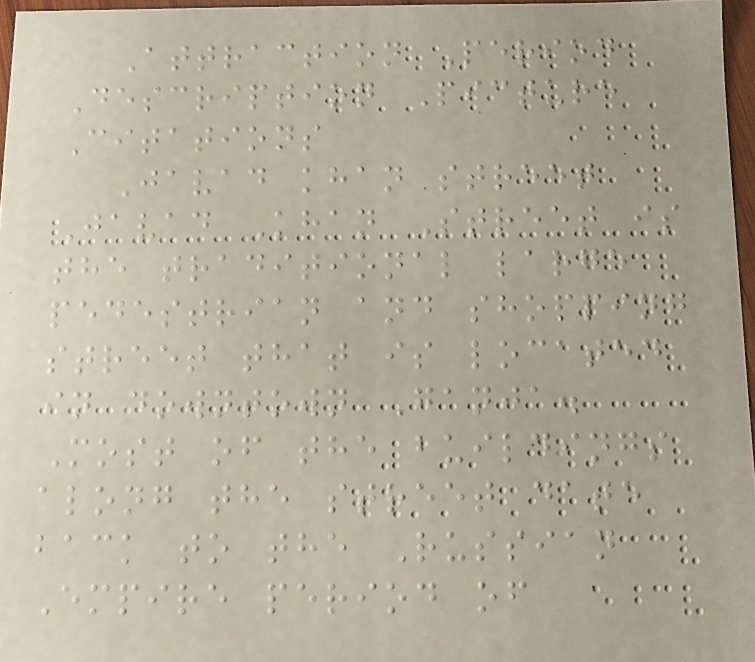Attraction Period
Description Picture
Citations
Javad khan street
Javad Khan Street is
the traditional large
pedestrian and shopping
street that is located
in downtown Ganja.
Most of the buildings
along the street date
back to the Russian
Empire period of
